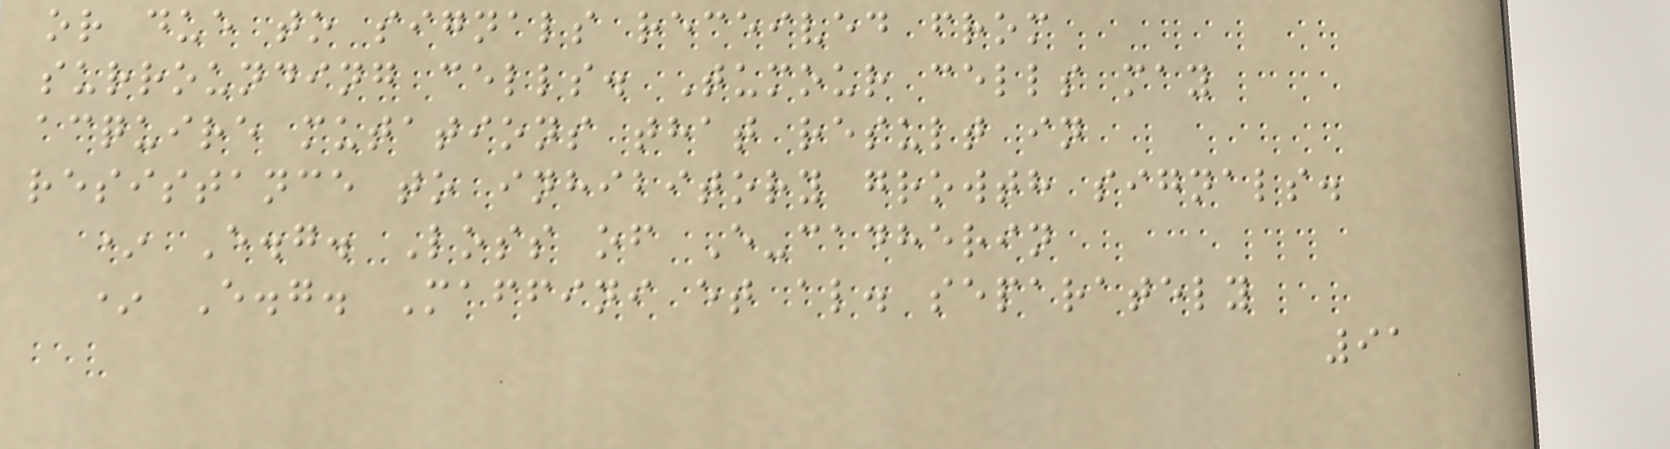or due to signals received from
surrounding cells. Tumour cells may
acquire mutations that result in
resistance to inhibitory growth signals.
* E.g. Loss of E-cadherin
* E.g. Maffini et al. separately
91
